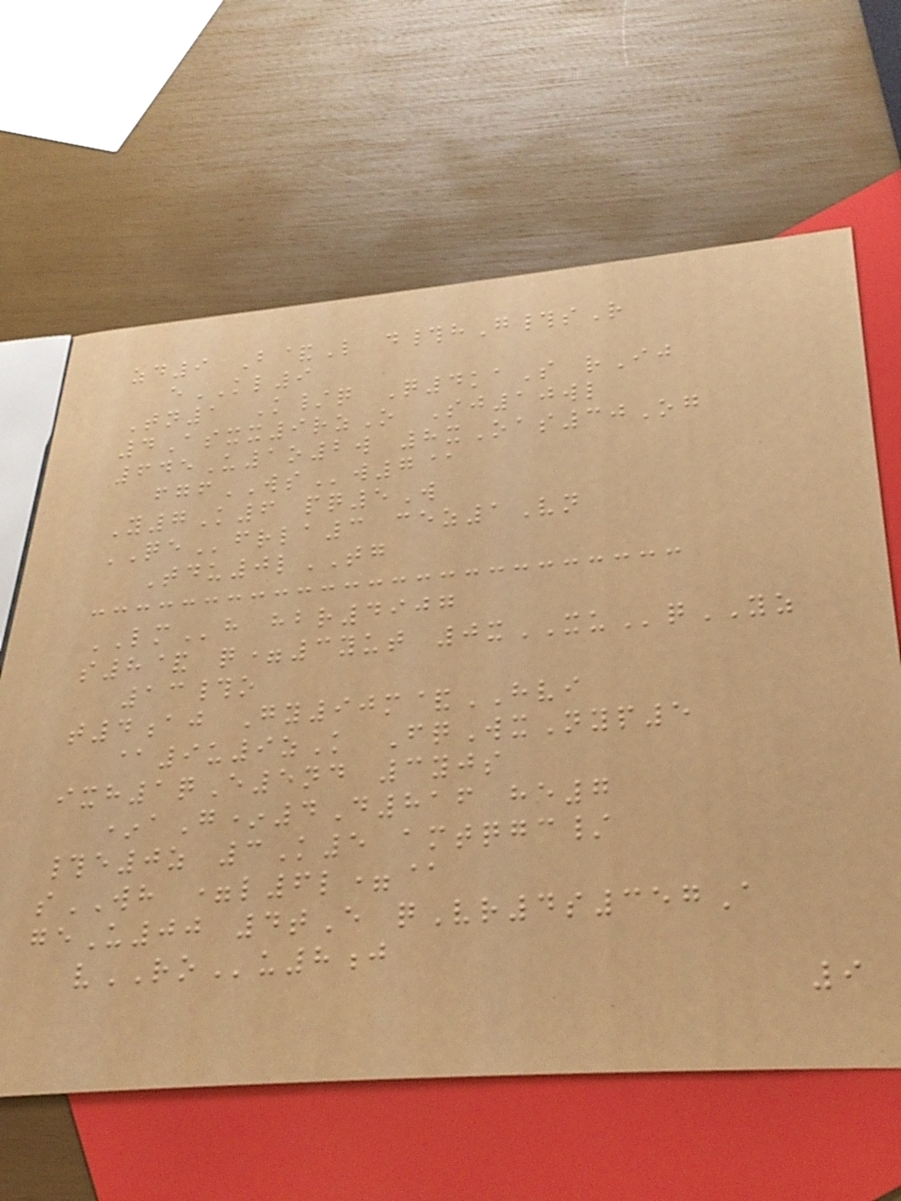zd9 B&L d#hG#sR
eKL9
Tn1 K/q Q4kaS rIj
4Asxx9rzO Sj10wl
645U1o2w 8xOas30Og
fgfWSw7@
Y7K6 pq5W
QEfrla3 cez1Vn
Tdu0lTG
LMh hbr4907
s8& q=3yut 0xXUqYZ
13#o
t4aj Gy90m&HVI
@9u9zK FqWxNyp5
ixh1qE5nd 3yjs
*aG*4D816 he7
#e0z 3K5 amtqgc/
sWH =l6l=@
geU00 4tE qVr4s357A
vROu8j
9
